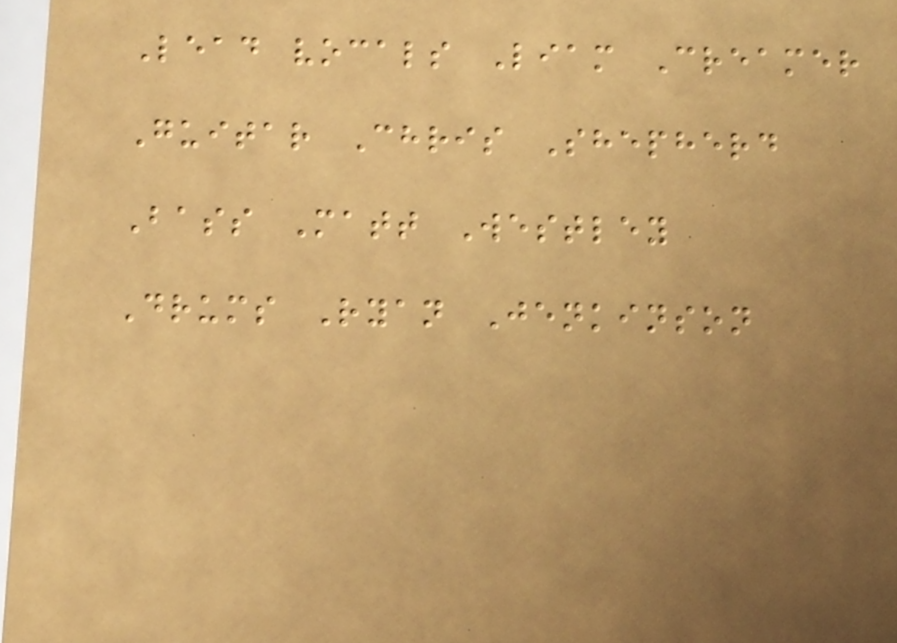Lead vocals Liam Creamer
Guitar Chris Shepherd
Bass Matt Westley
Drums Ryan Jenkinson
